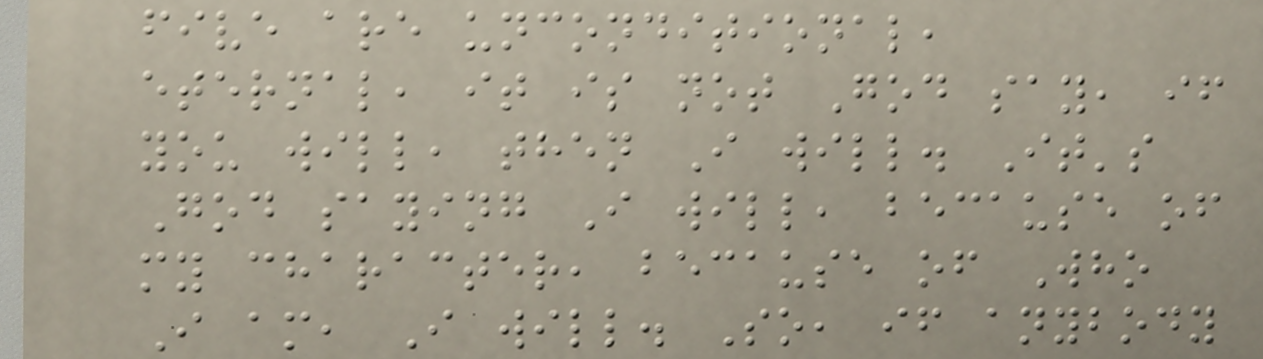five are unconditional,
eternal, it is not God say, if
you will, then I will. It's
God saying I will, because of
my character, because of Who
I am, I will. So, if anybody
